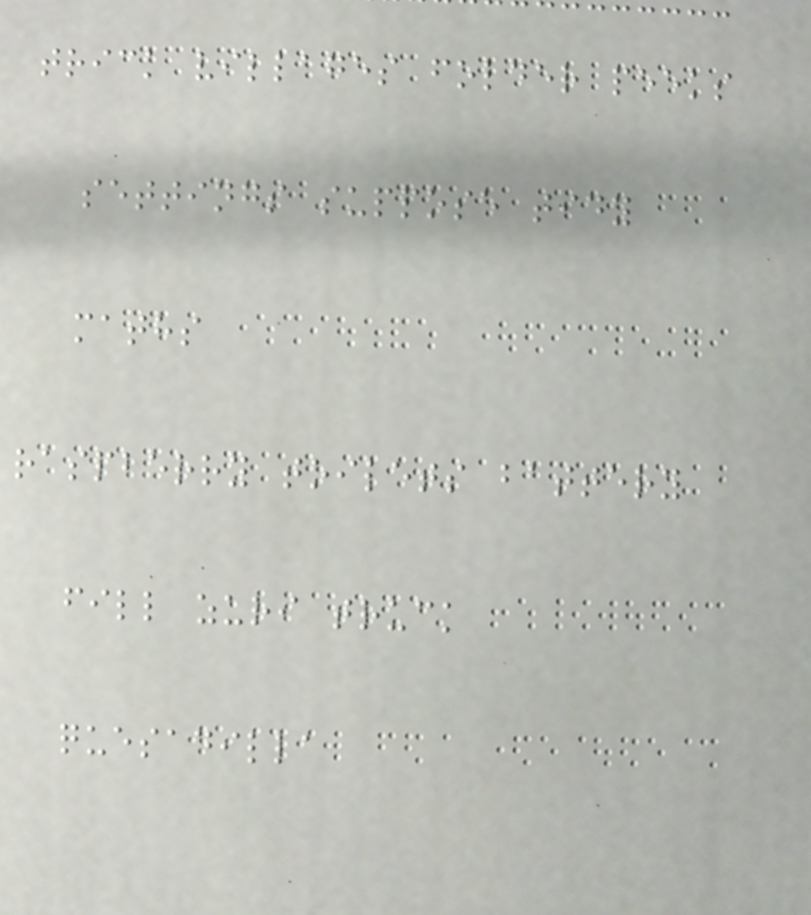trick villages folder peeks
settings suppose tidy
maths
raspberry toilets battery
fill zuri truck
quesadilla
